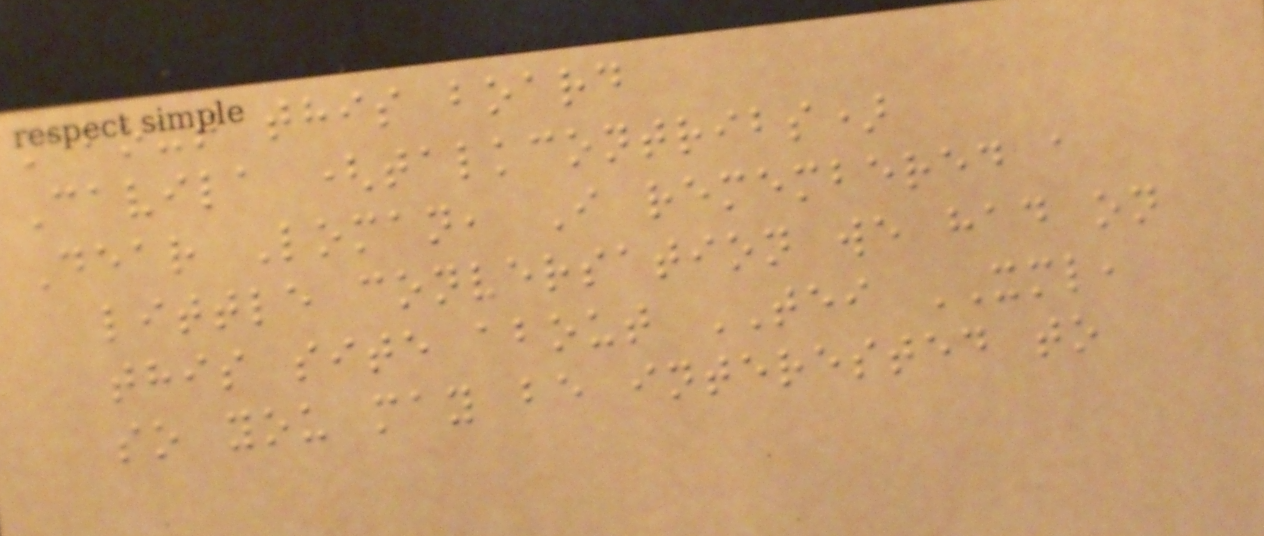About this board
Cavila (talkcontribs)
Dear Loman, I remembered a
little conversation we had on
this site about TEI XML,
so you may be interested to
